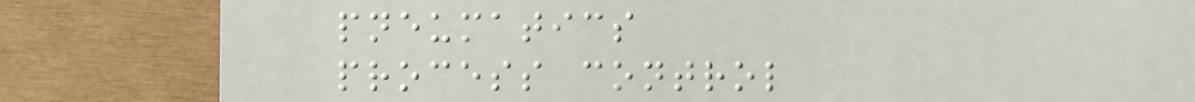pneumatics
process control
